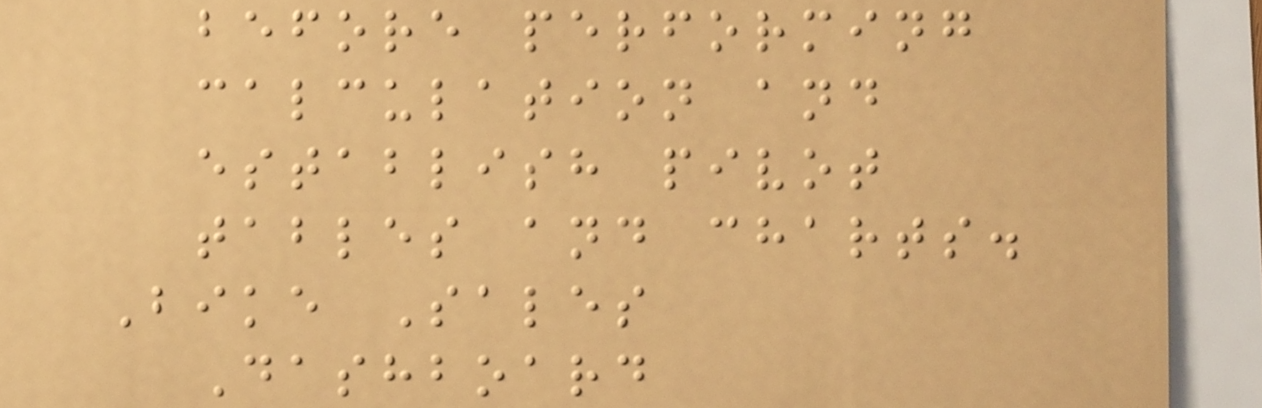before performing
calculation and
establish pivot
tables and charts.
Bike Sales
Dashboard
